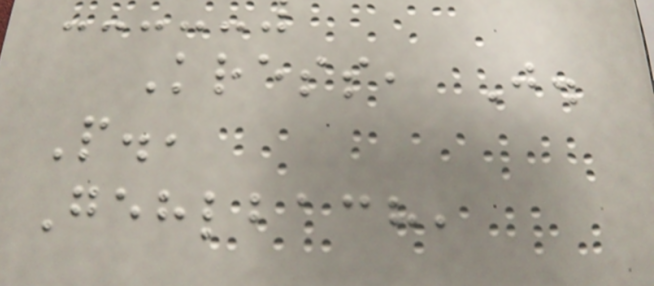Kress, J.
P.,
Gehlbach,
